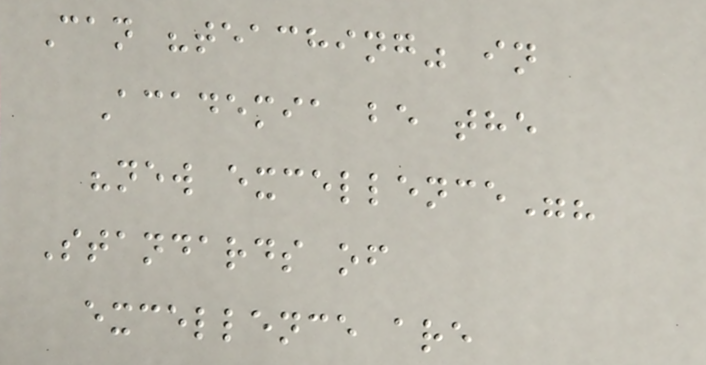Can "teaching" in
Academia be the
"new excellence"?
Standards of
excellence are
